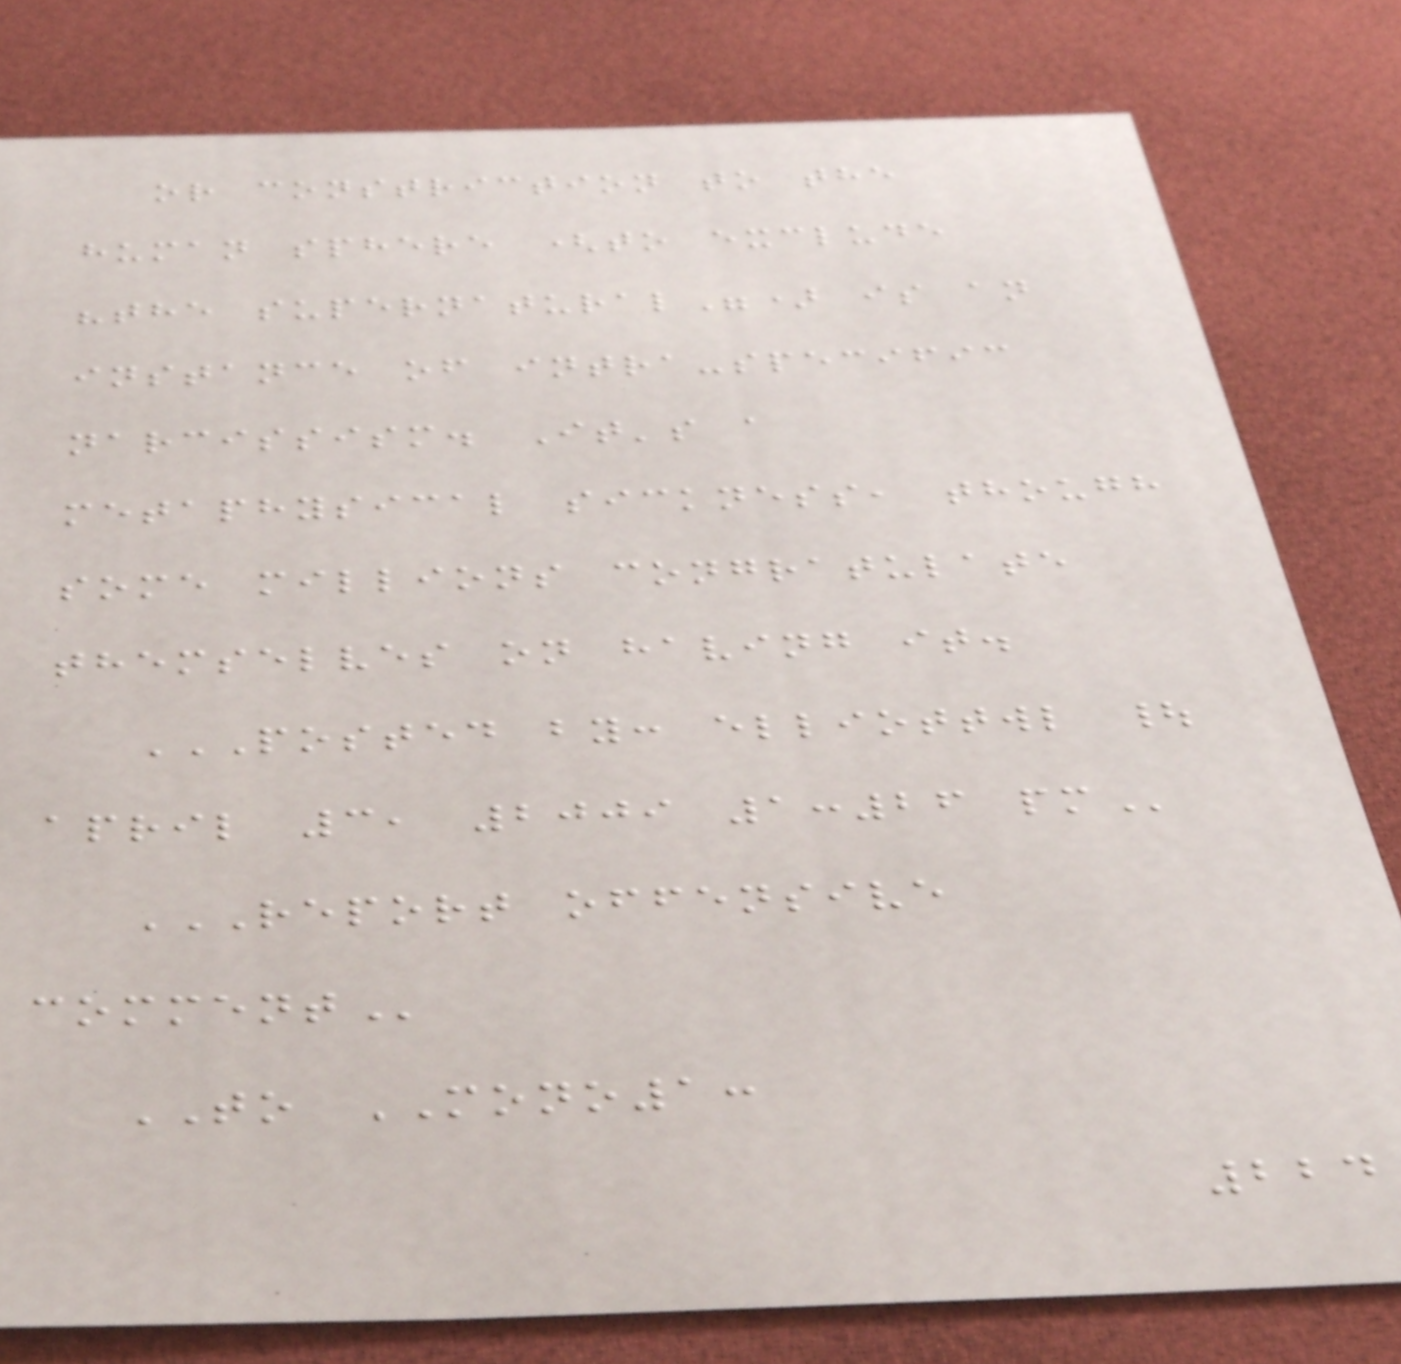or constriction to the
human sphere (to exclude
"the supernatural") is an
instance of intra-specific
narcissism. It's a
metaphysical sickness, though
some millions congratulate
themselves on having it.
POSTED BY: ELLIOTTWL |
APRIL 3, 2009 1:26 PM
REPORT OFFENSIVE
COMMENT
TO MONO1:
224
